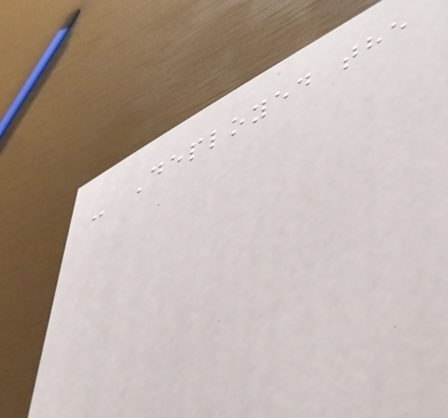- Deployed the
